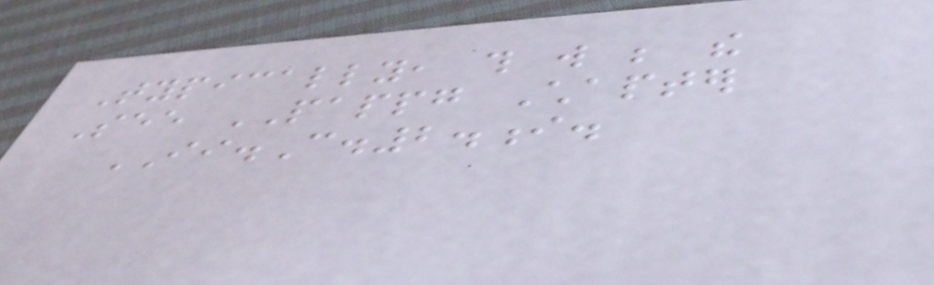Typically, this will be the
See PAPPG Chapter
II.C.2.i.
